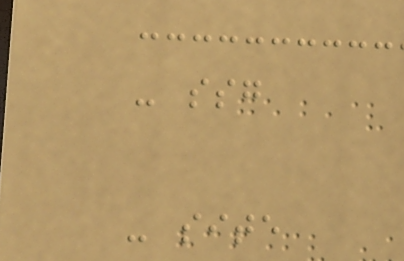- ssg
- site
